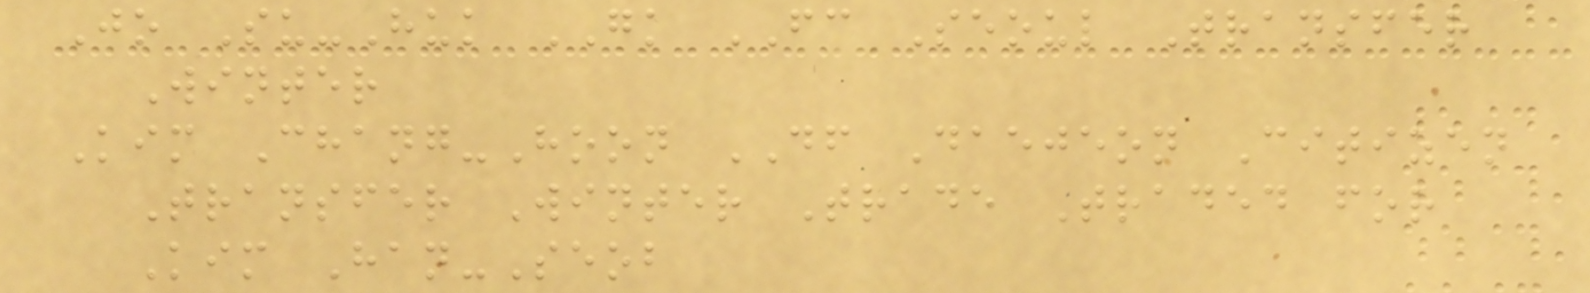Jo Su-Huk GK FC Seoul Transfer
Winter
Kim Chang-Hoon DF Daejeon Citizen
Transfer Winter Trade Traded for
Kim Han-Seob
